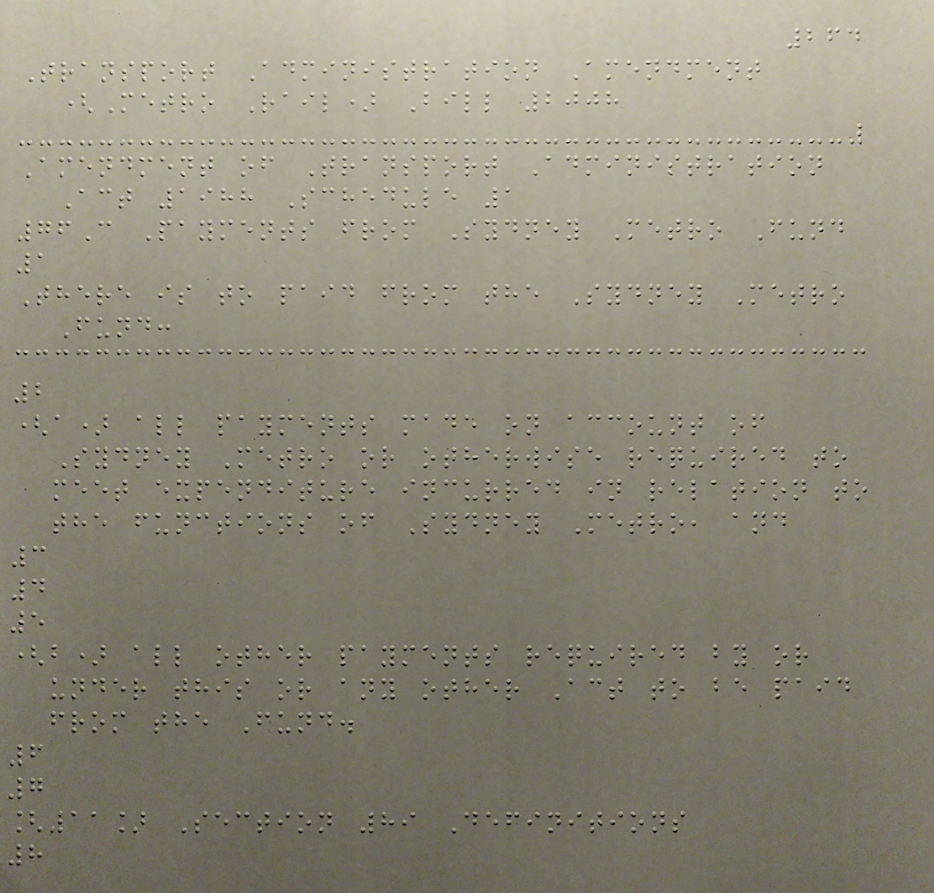264
Transport Administration Amendment
(Metro Rail) Bill 2008
Amendment of Transport Administration
Act 1988 Schedule 1
76C Payments from Sydney Metro Fund
1
There is to paid from the Sydney Metro
Fund:
2
(a) all payments made on account of
Sydney Metro or otherwise required to
meet expenditure incurred in relation to
the functions of Sydney Metro, and
3
4
5
(b) all other payments required by or
under this or any other Act to be paid
from the Fund.
6
7
[11] Section 89 Definitions
8
